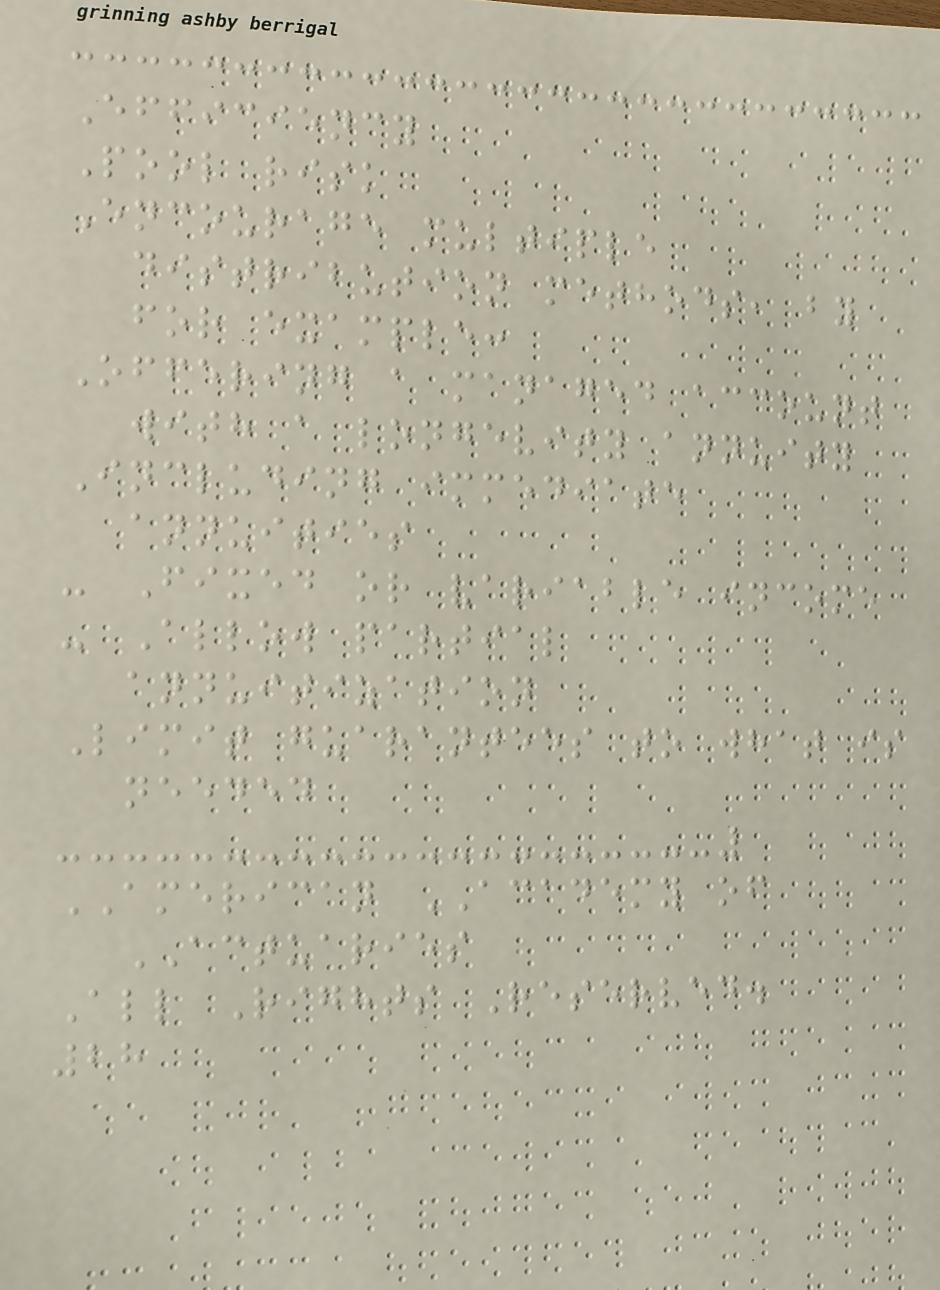Efficiency
Pool risk
Encourage multiple
distribution methods, by
for example:
Offering a managed account
with a longevity annuity
Including immediate
annuities
- Fixed or variable income
- Allow partial
annuitization
Limit guarantees to what is
needed
AMERICAN ACADEMY of
ACTUARIES
All Rights Reserved.
28
